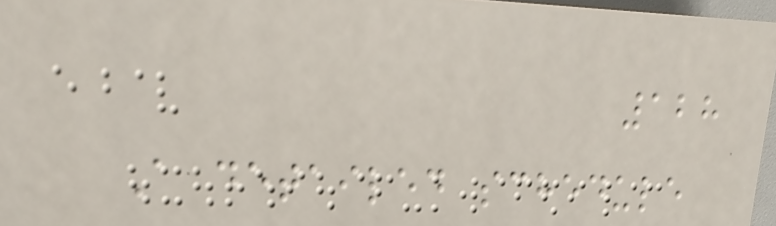128
A detailed schedule
